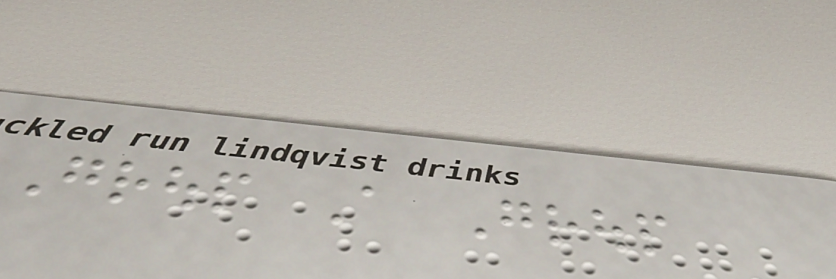Group A Group
